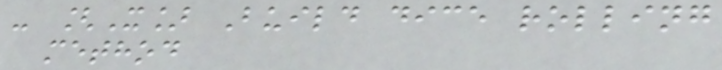- [X] Build dice rolling
method
